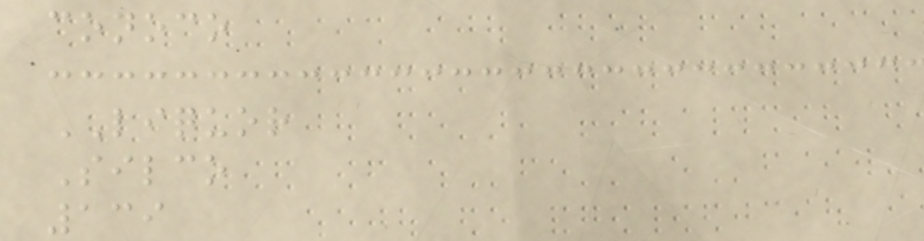conoco
LIQUOR
Silco
139
